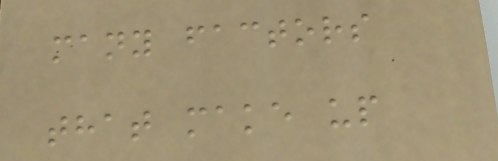many factors
that make up
